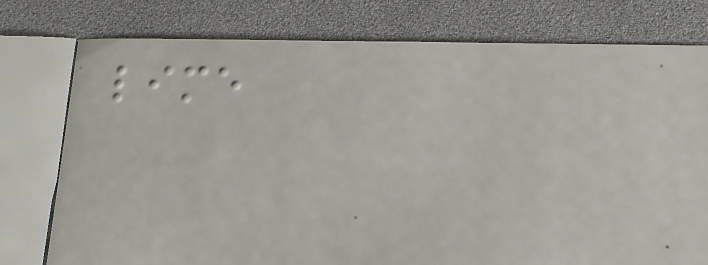lime
